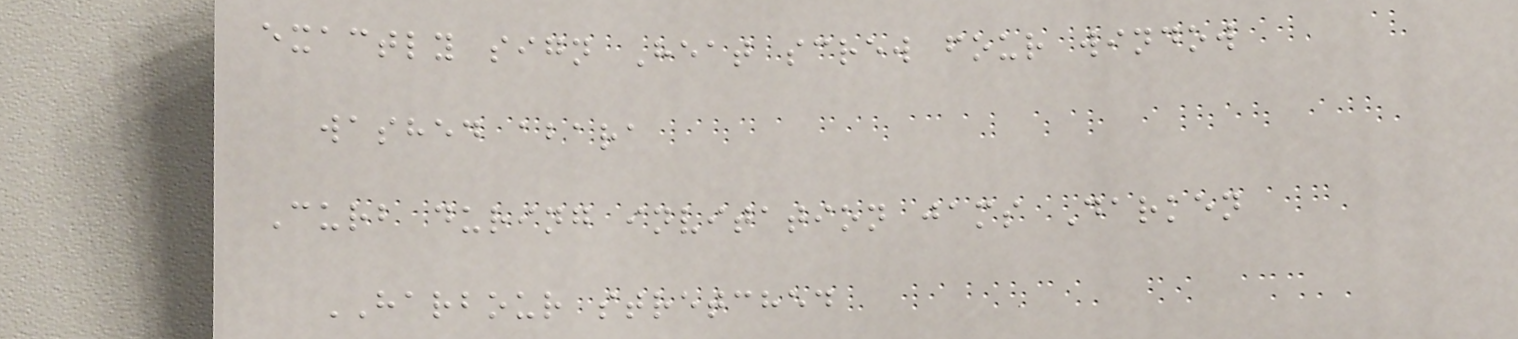exactly sign Heat screw four window
washed abara
Curb during invitation jams Darken
HARBOUR stretched
